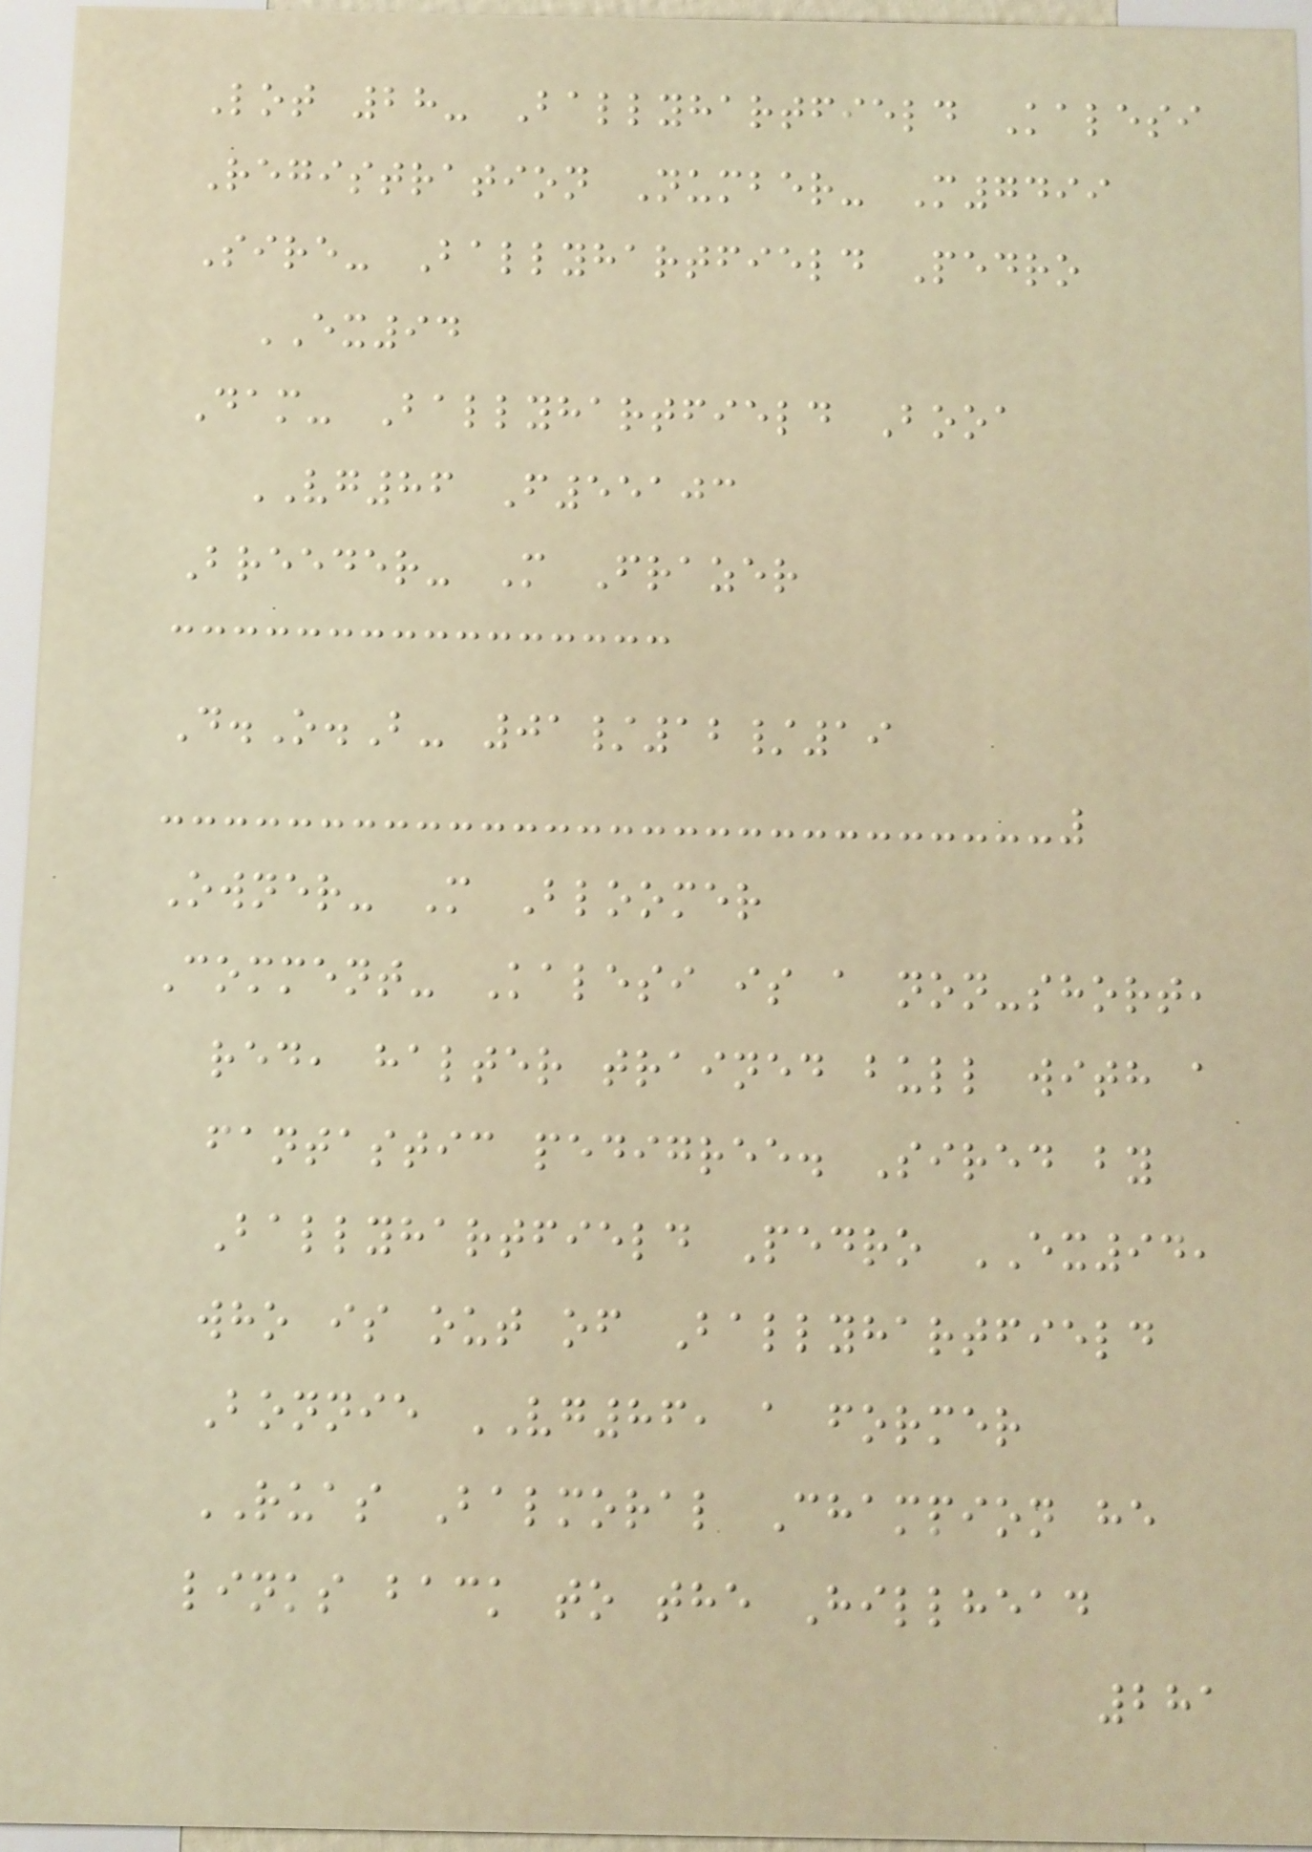Lot 28- Ballyhartfield Kalesi
Registration Number- M7499
Sire- Ballyhartfield Pedro
EX94
Dam- Ballyhartfield Booa
VG86 F55103
Breeder- M Frazer
D.O.B- 01/12/19
Owner- M Bloomer
Comment- Kalesi is a non-short,
red, halter trained bull with a
fantastic pedigree. Sired by
Ballyhartfield Pedro EX94,
who is out of Ballyhartfield
Bonnie VG86, a former
RUAS Balmoral Champion he
links back to the Hillhead
281
